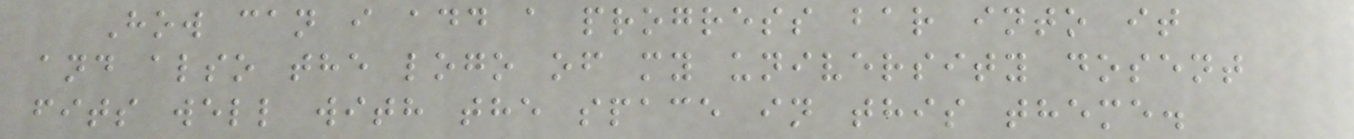How can i add a progress bar into it
and also the logo of my university dosent
fits well with the space in this theme.
